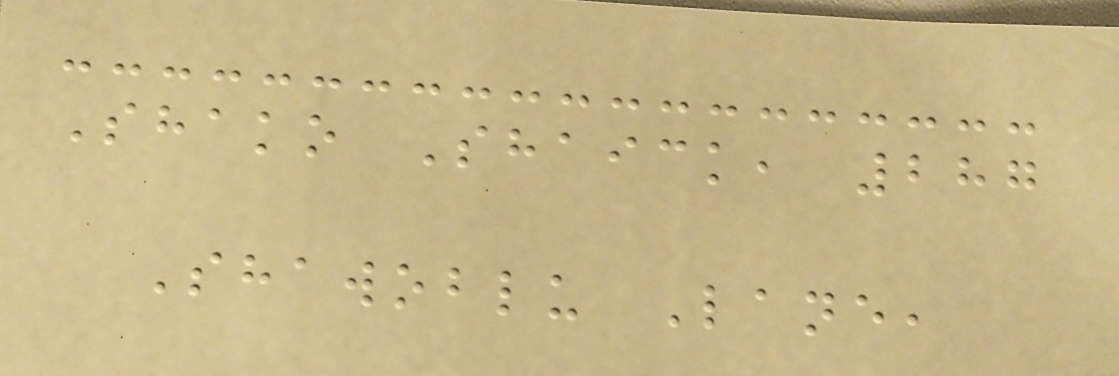Shako Shaick, 287
Shawoblu Lane,
